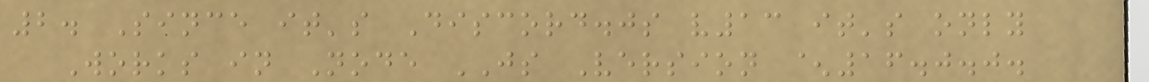2. Since it's Discord.js v13 it's only
Works in Node JS Version ^16.0.0.
